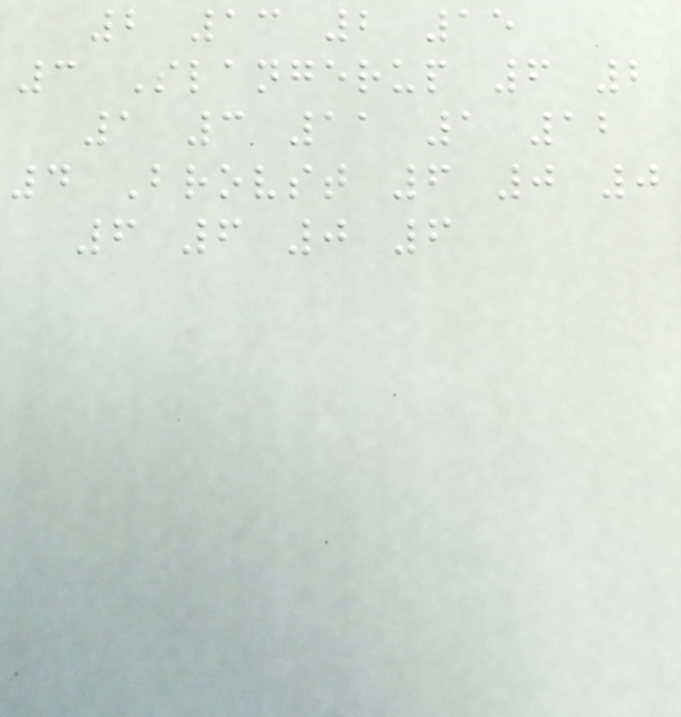2 13 2 15
3 Slangerup 6 2
1 3 11 1 12
4 Brovst 6 0 0
6 6 0 6
